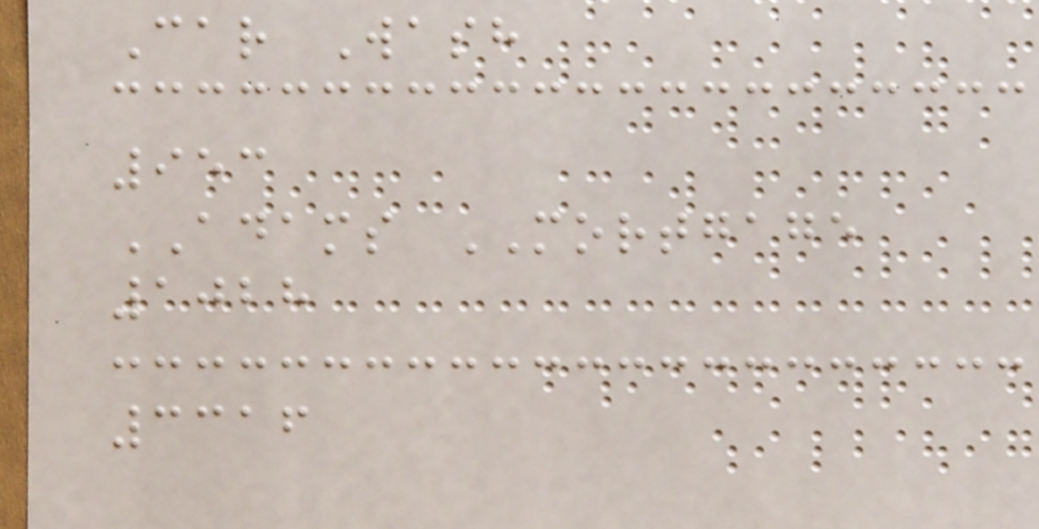Car Wash
953
ADAMS MORTGAGE
1028
3316
